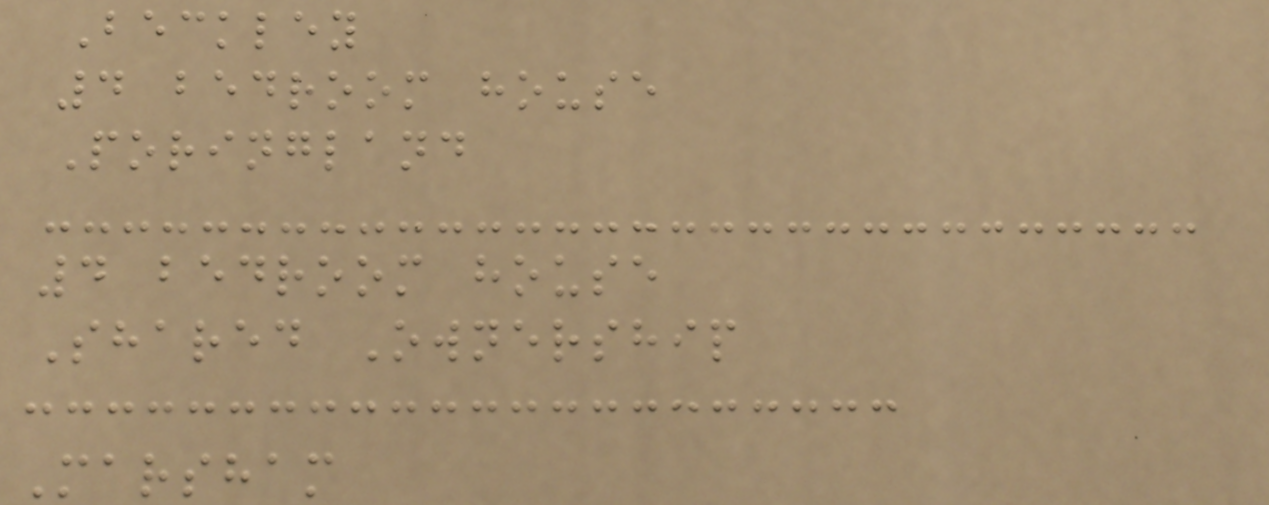Beckley
4 bedroom house
Poringland
4 bedroom house
Shared Ownership
Marsham
